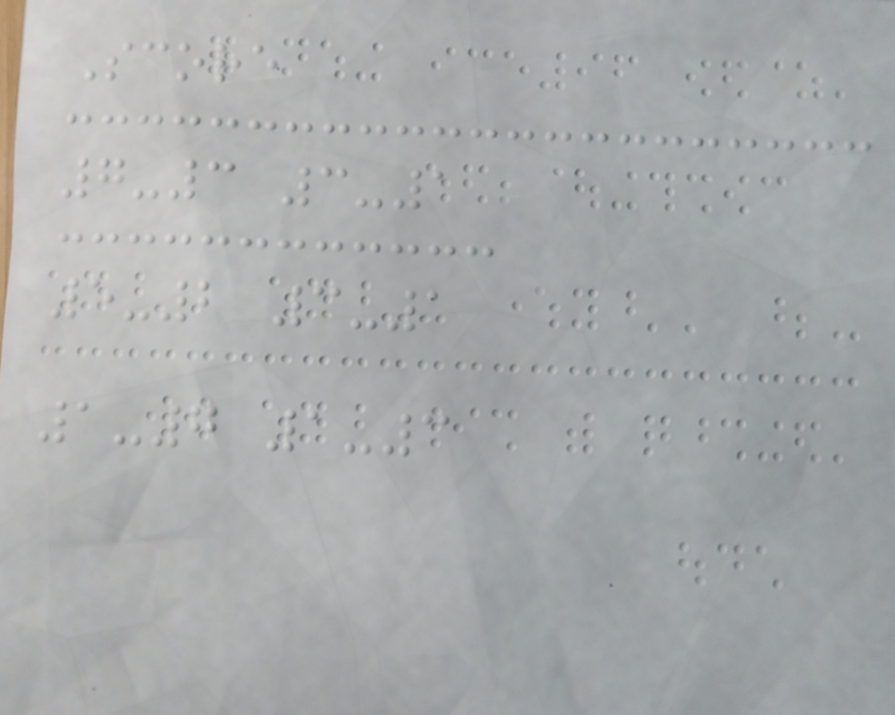Score
7-3 3-1
5-2 3-1
1-7 1-3
